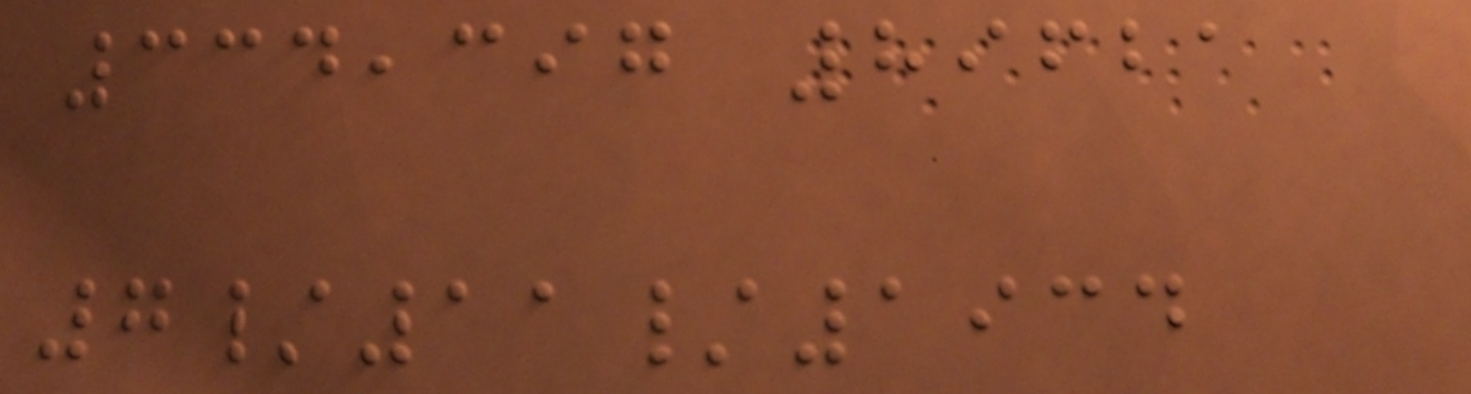334,397 89621
7/11/1934
